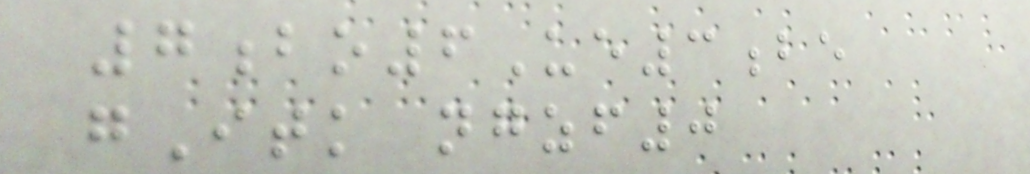7bo6Ue3be
gItk ngzf0
